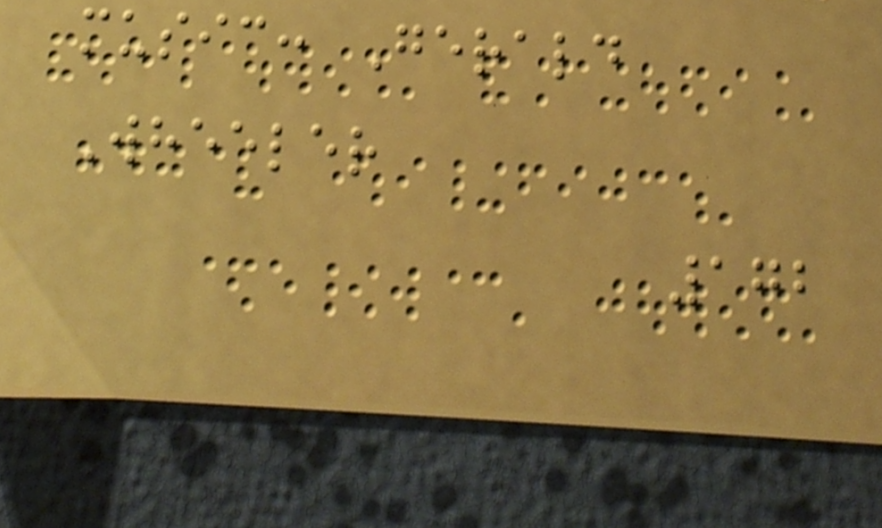music: Gerald
Wheeler
172
